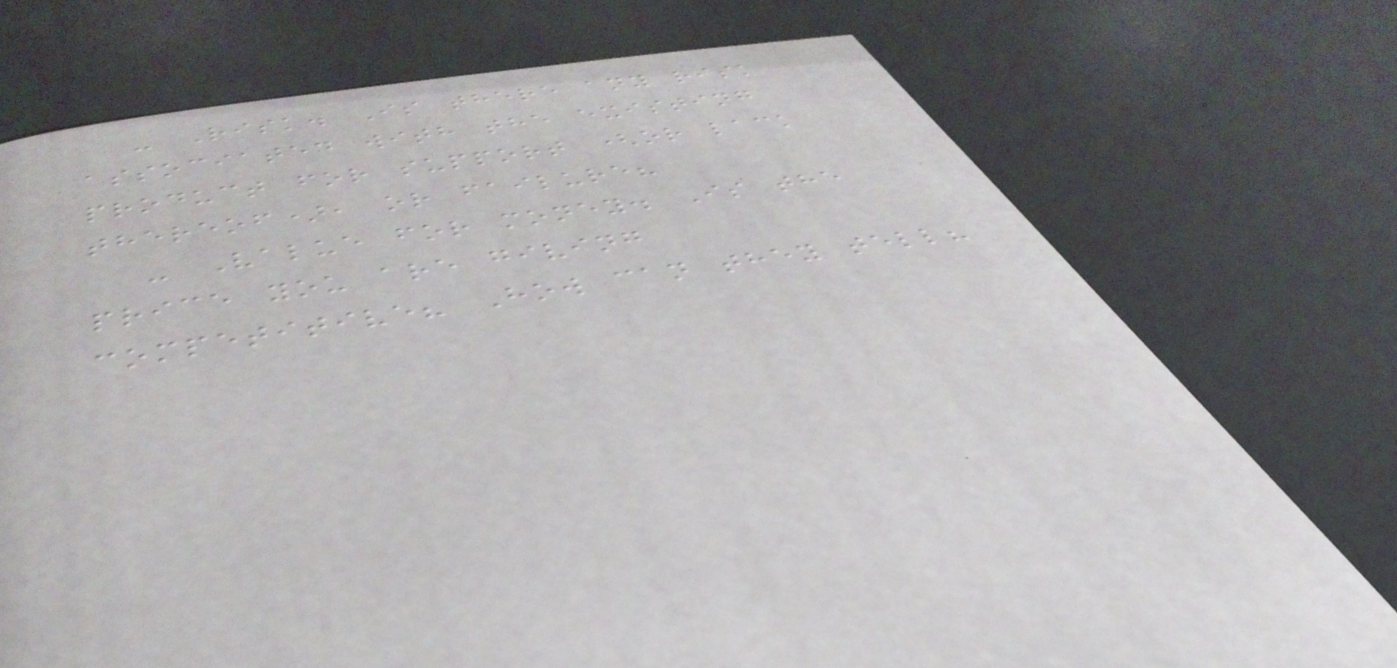- Risk. Is there any risk
associated with the existing
product for support (or lack
thereof), or failure?
- Value for money. Is the
price you are giving
competitive? How can they tell?
